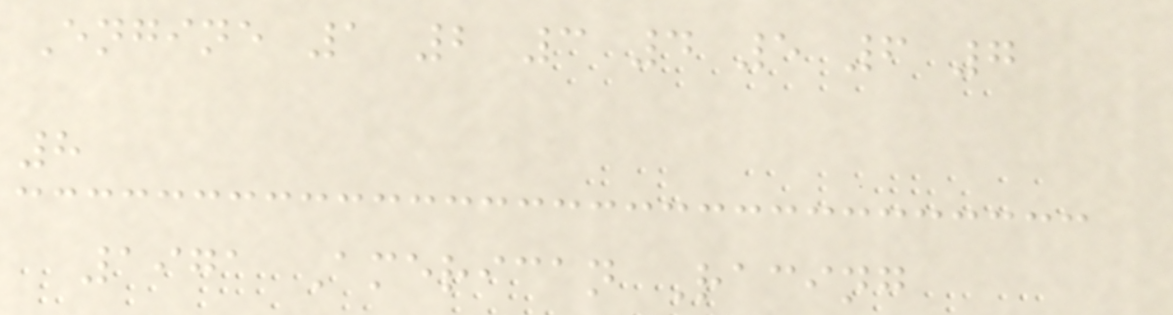Engine 1 2 3 4 5 6 7
8
1971 American Racing
